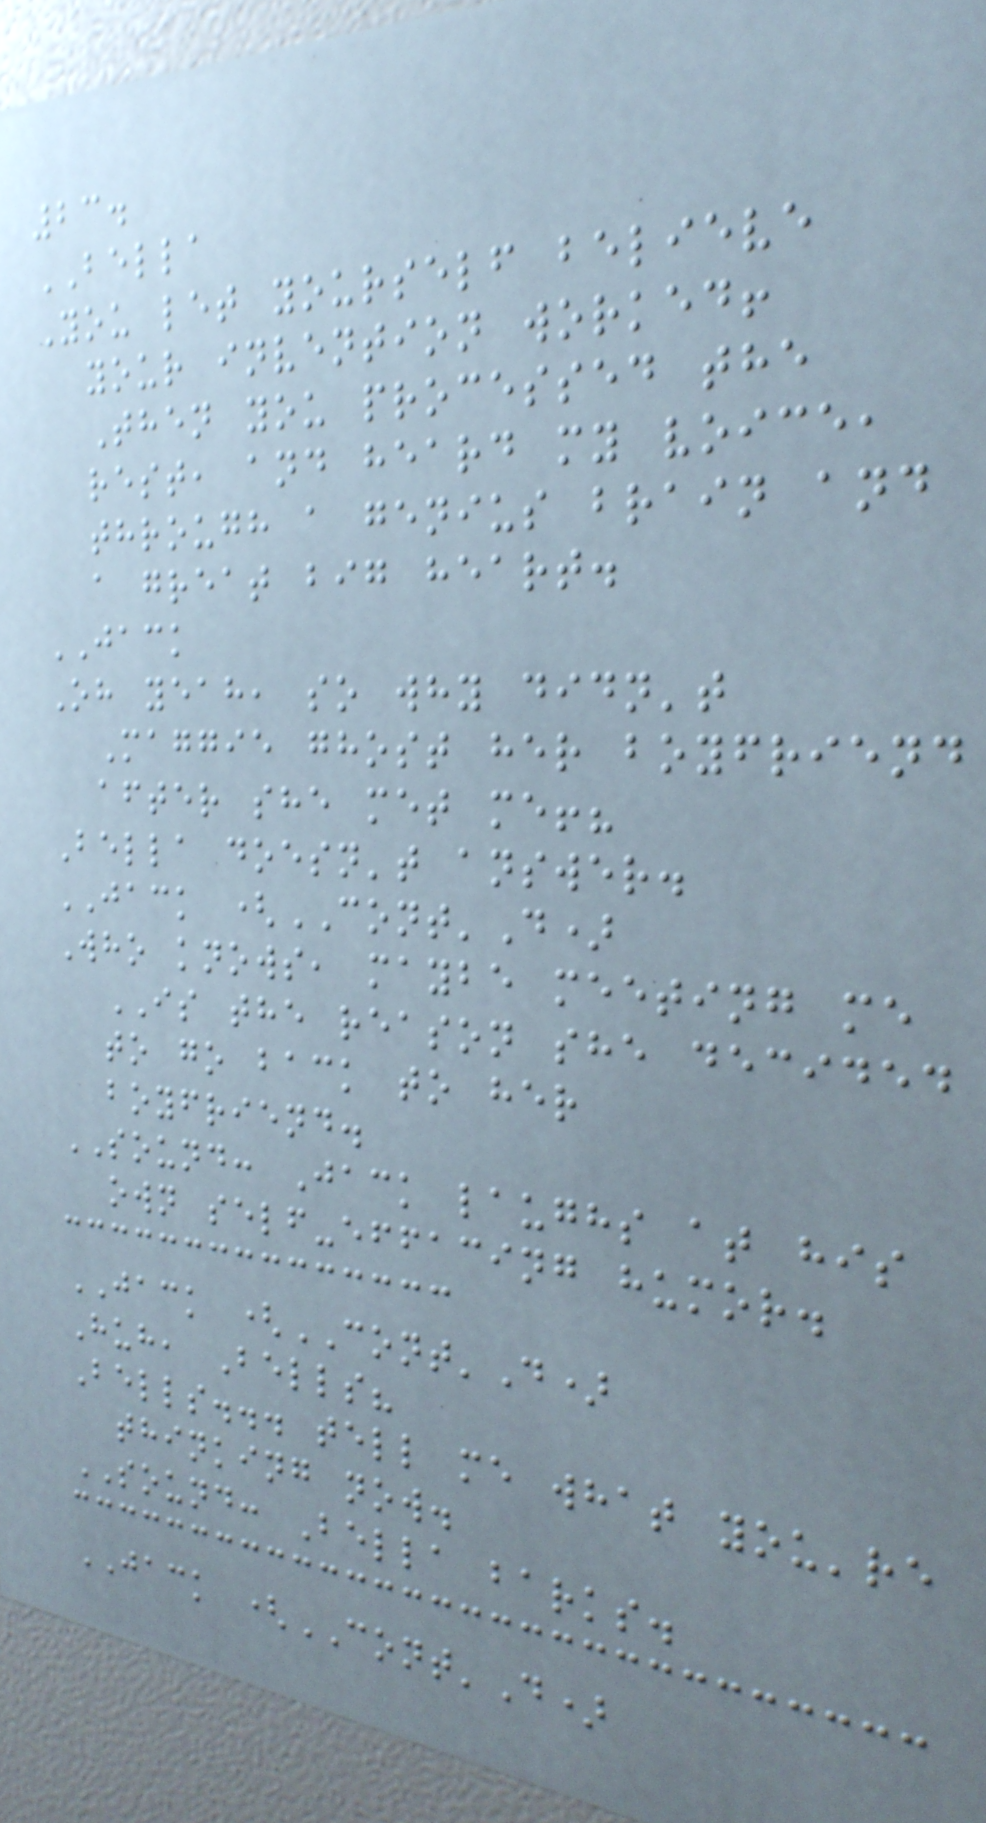23.
BELLA
You let yourself believe
your invention worked!
Then you processed the
rest, and heard my voice,
through a genius brain and
a great big heart.
JACK
Oh yeah, so why didn't
Maggie ghost her boyfriend
after she met me!?
Bella doesn't answer.
JACK (CONT'D)
Who knows, maybe meeting me
IS the reason she decided
to go back to her
boyfriend.
SOUND: Jack laughs at his
own self-effacing humor.
JACK (CONT'D)
Huh, Bells?
Bells... tell me what you're
thinking now.
SOUND: Bella barks.
JACK (CONT'D)
